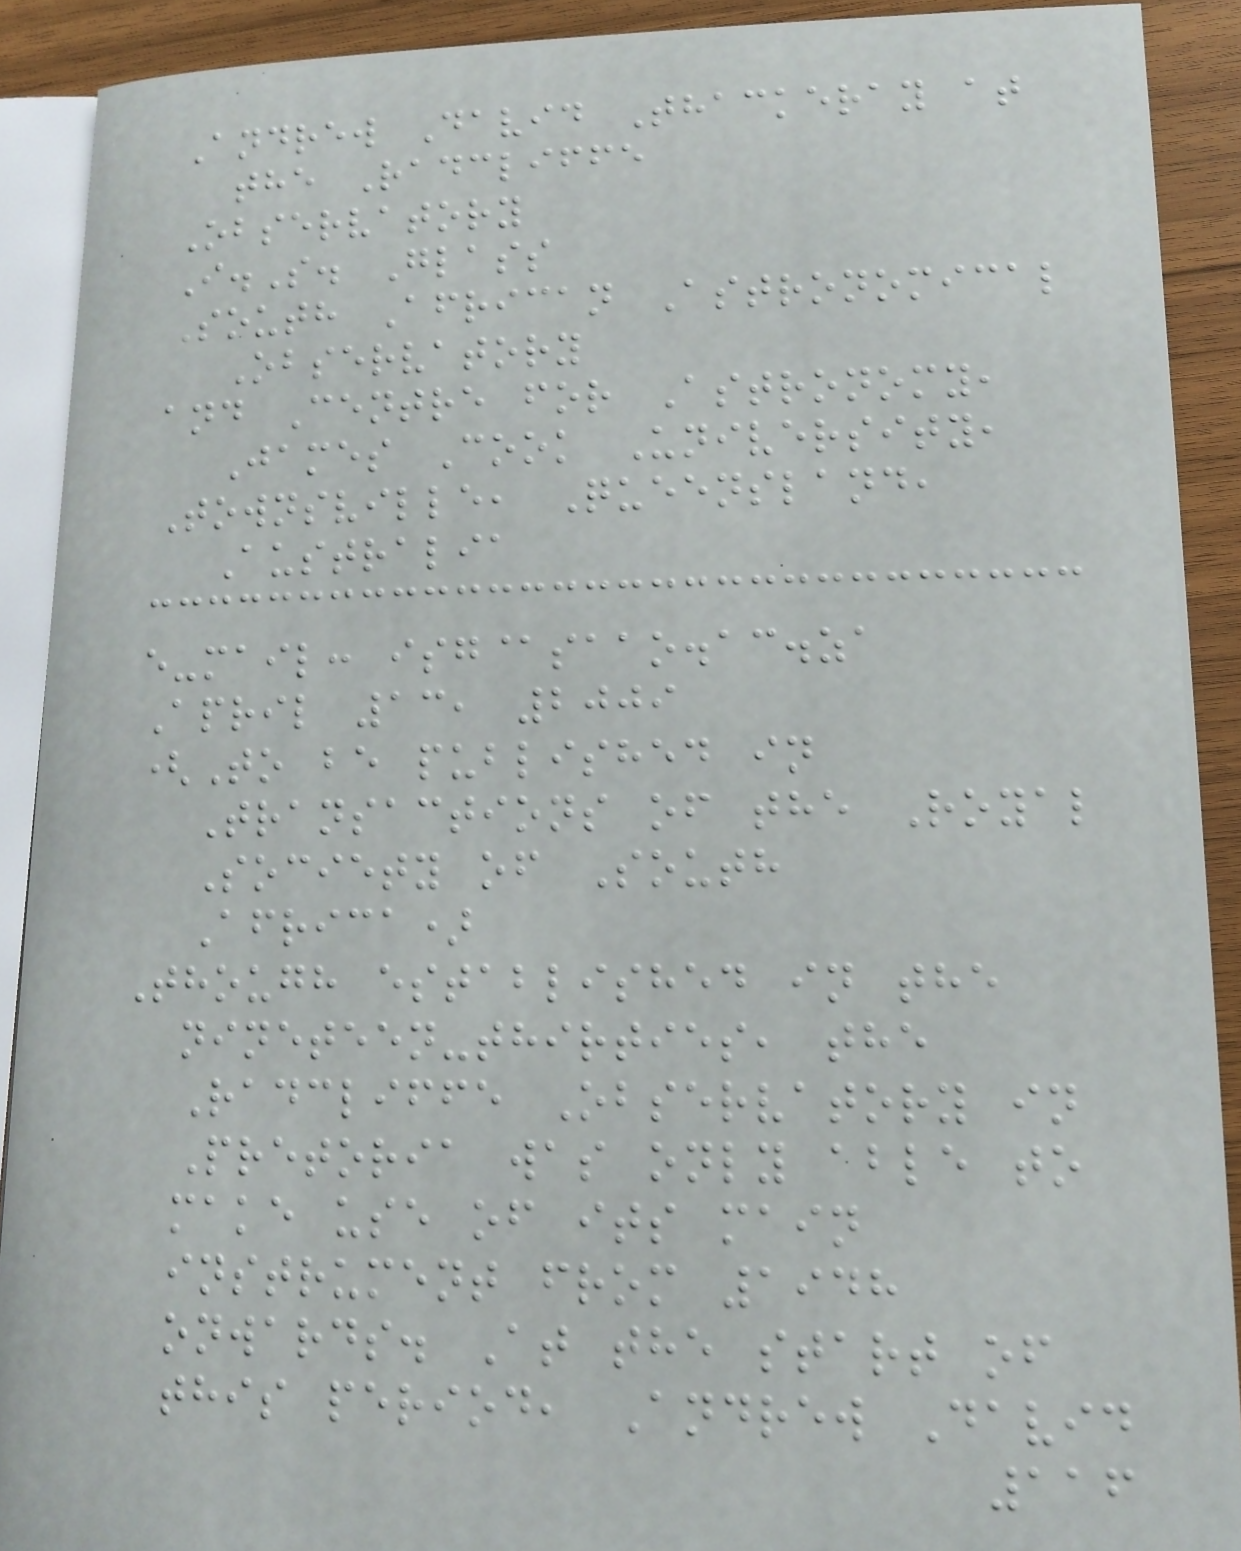Andrew David Thackeray at
the Radcliffe
Observatory
I.S. Glass
South African Astronomical
Observatory
and Centre for Astronomy,
James Cook University,
Townsville, Queensland,
Australia
e-mail: isg@saao.ac.za
April 13, 2009
(To be published in
Transactions of the Royal
Society of South
Africa)
Though established in the
nineteen-thirties, the
Radcliffe Observatory in
Pretoria was only able to
make use of its main
instrument from 1948
onwards. At the start of
this period, Andrew David
116
